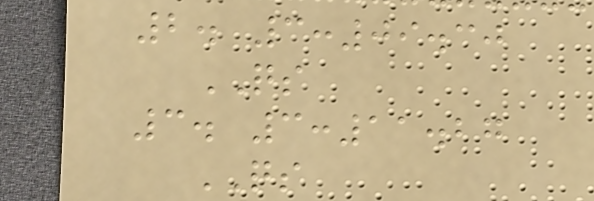2. 3:09.30
QS
3. 3:11.27
QS
